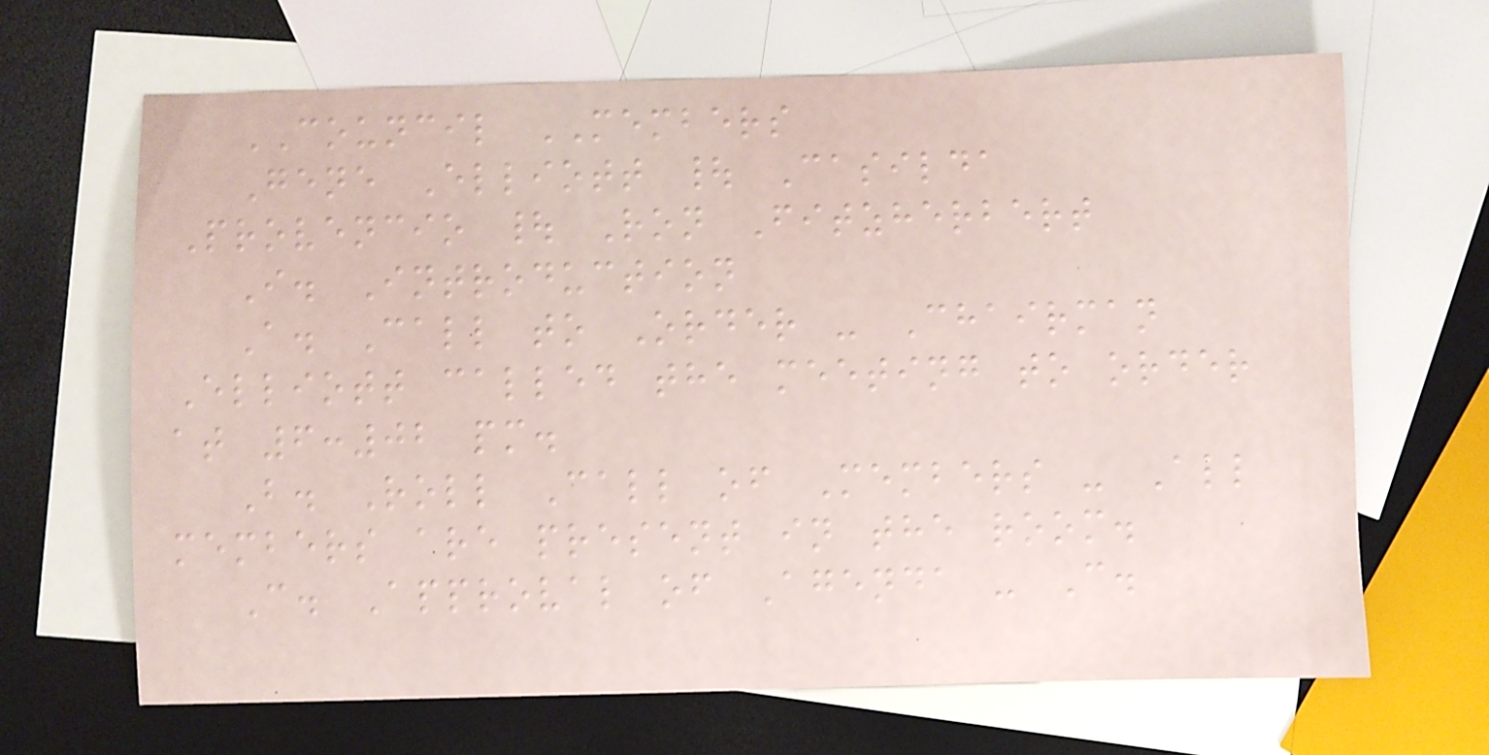COUNCIL MEMBERS
Gene Elliott | Casilda
Provencio | Ron Fitzherbert
I. Introduction
A. Call to Order - Chairman
Elliott called the meeting to order
at 6:02 pm.
B. Roll Call of Members - All
members are present in the room.
C. Approval of Agenda - C.
